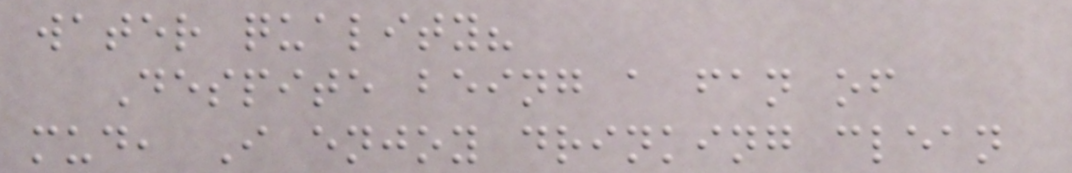water quality?
Despite being a fan of
mud, I enjoy drinking clean
